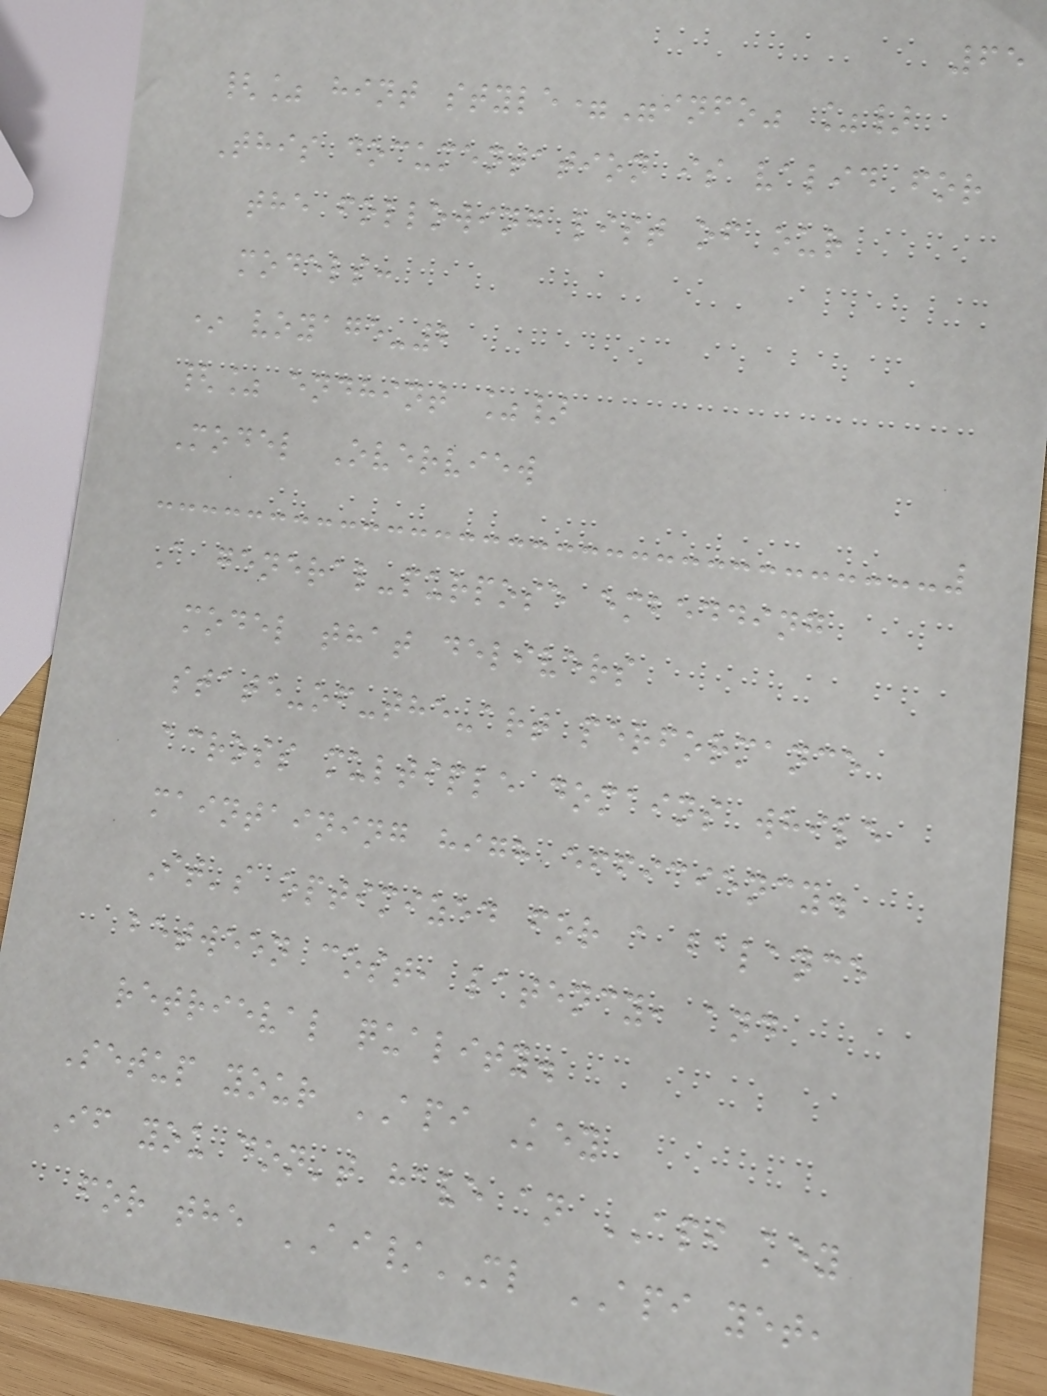65
{% hint style="info" %}
This documentation is valid for
the following list of our
models:
* voyage-2
{% endhint %}
Model Overview
A general-purpose embedding
model that delivers
state-of-the-art performance
across multiple domains while
maintaining high efficiency.
It's optimized for a balance
between cost, latency, and
retrieval quality.
Setup your API Key
If you don't have an API key
for the AI/ML API yet,
